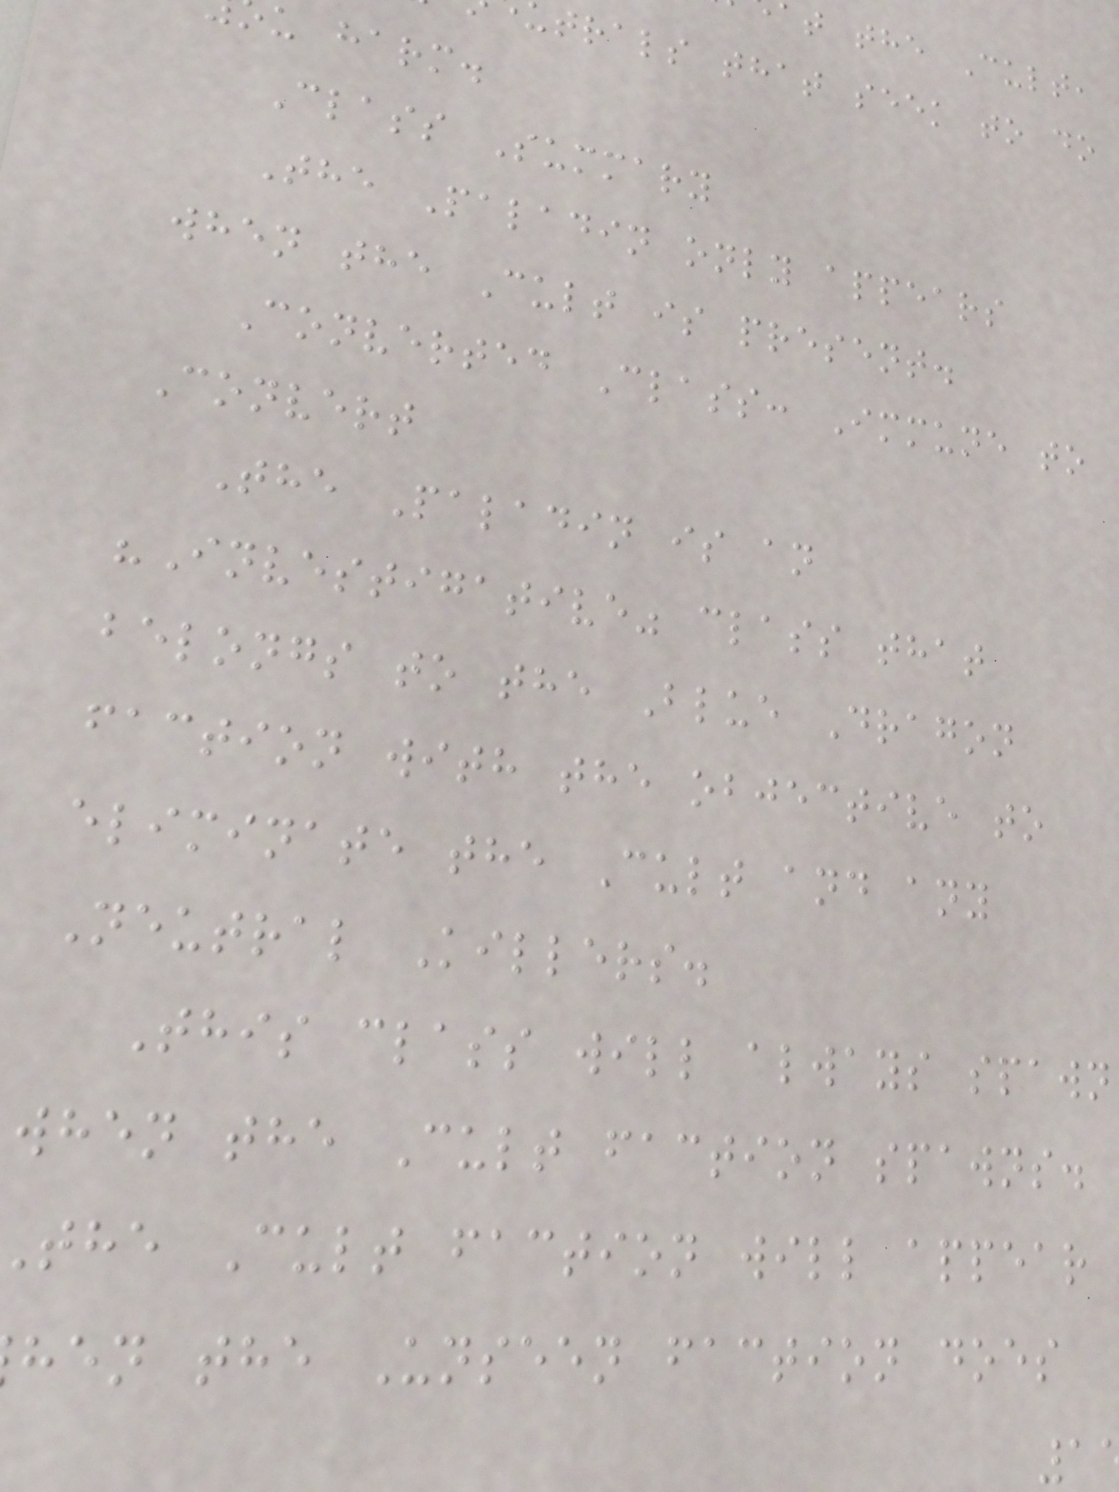at the Cult,
trals that seek to do
u harm.
Class Summary
The Paladin only appears
when the Cult is present.
Converted Class: Immune to
Convert
The Paladin is an
"Investigative" class that
belongs to the Blue Dragon
faction with the objective to
eliminate the Cult and any
Neutral Killers.
This class will always spawn
when the Cult faction spawns.
the Cult faction will appear
hen the Unseen faction does
